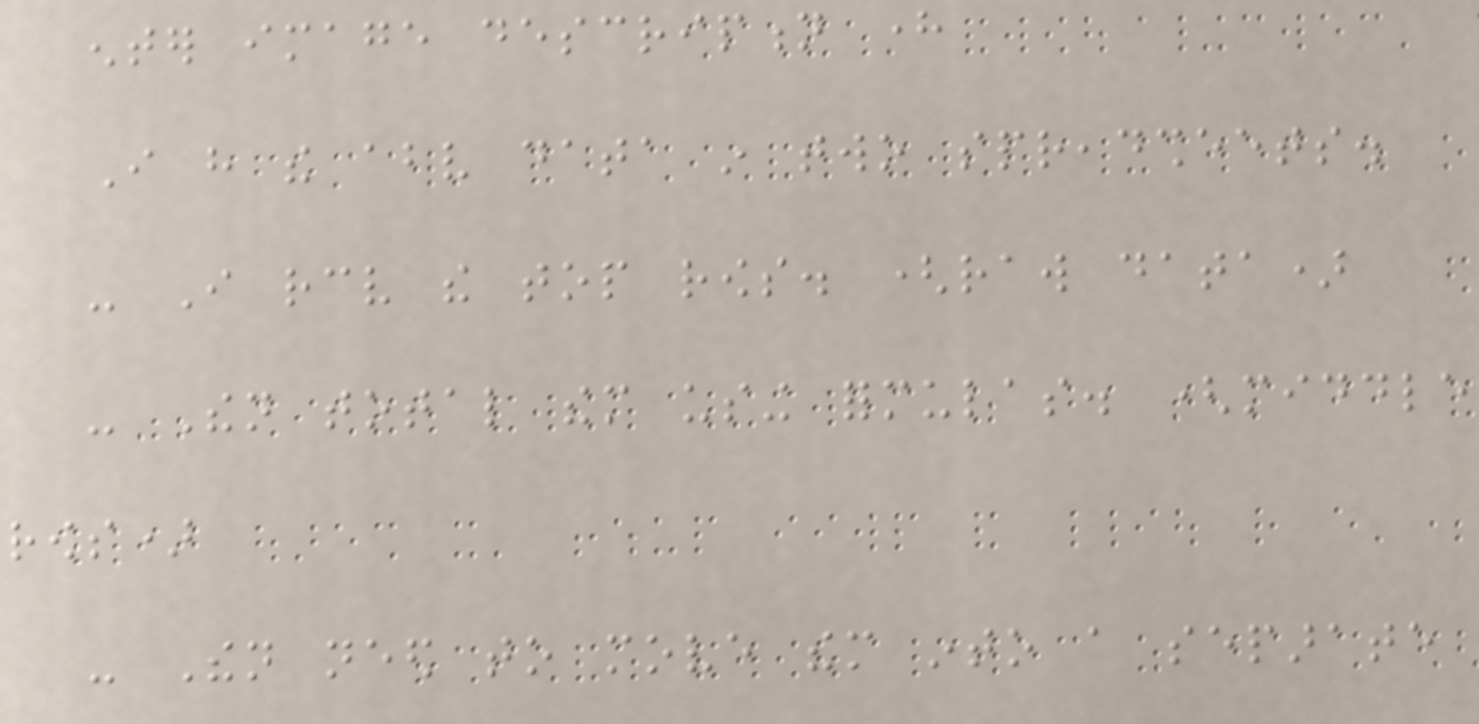enter image description here
I have the above data in two spreadsheets.
- I receive the top rows. (raw data)
- Then total them using formulas. (middle
rows)
- Then need to move them into a separate
